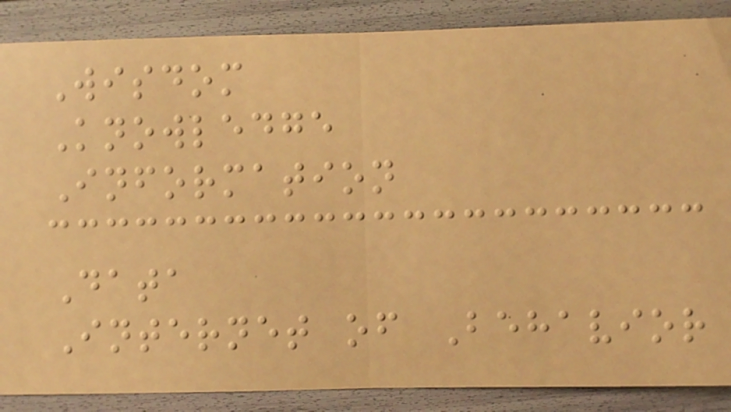Wisdom
Knowledge
Information
Data
Internet of Behavior
